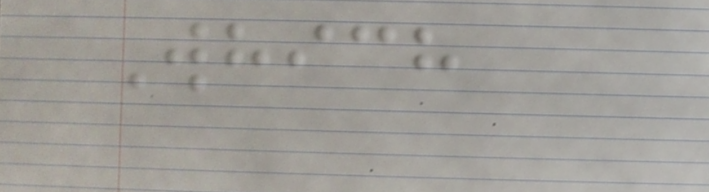Which
